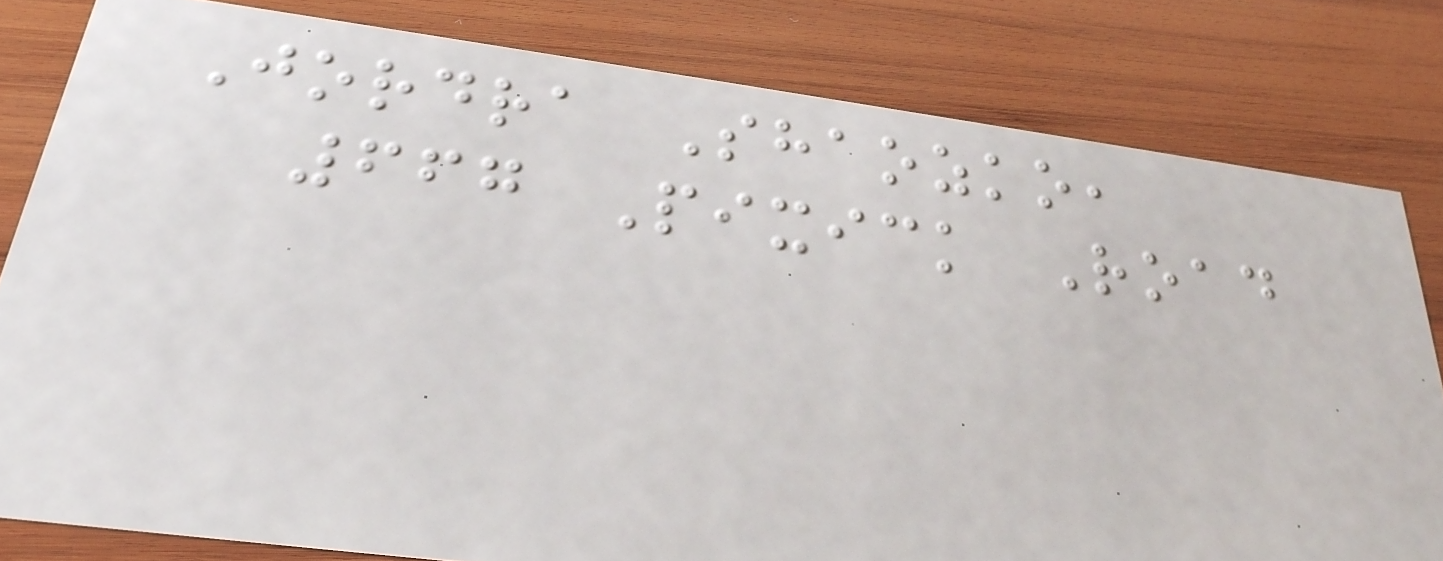Jordra Shaozko,
667 Pixick Road
